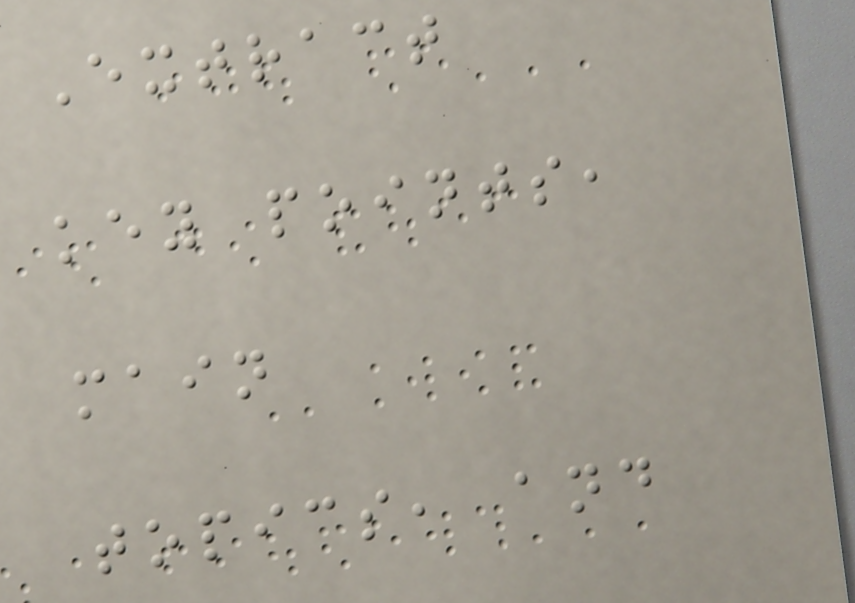Extract
key points,
main
topics, and
